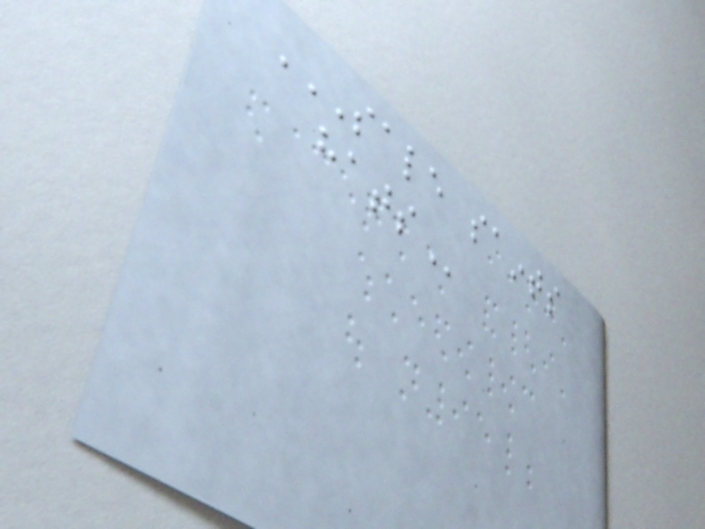SALE SAINTS
HATS
